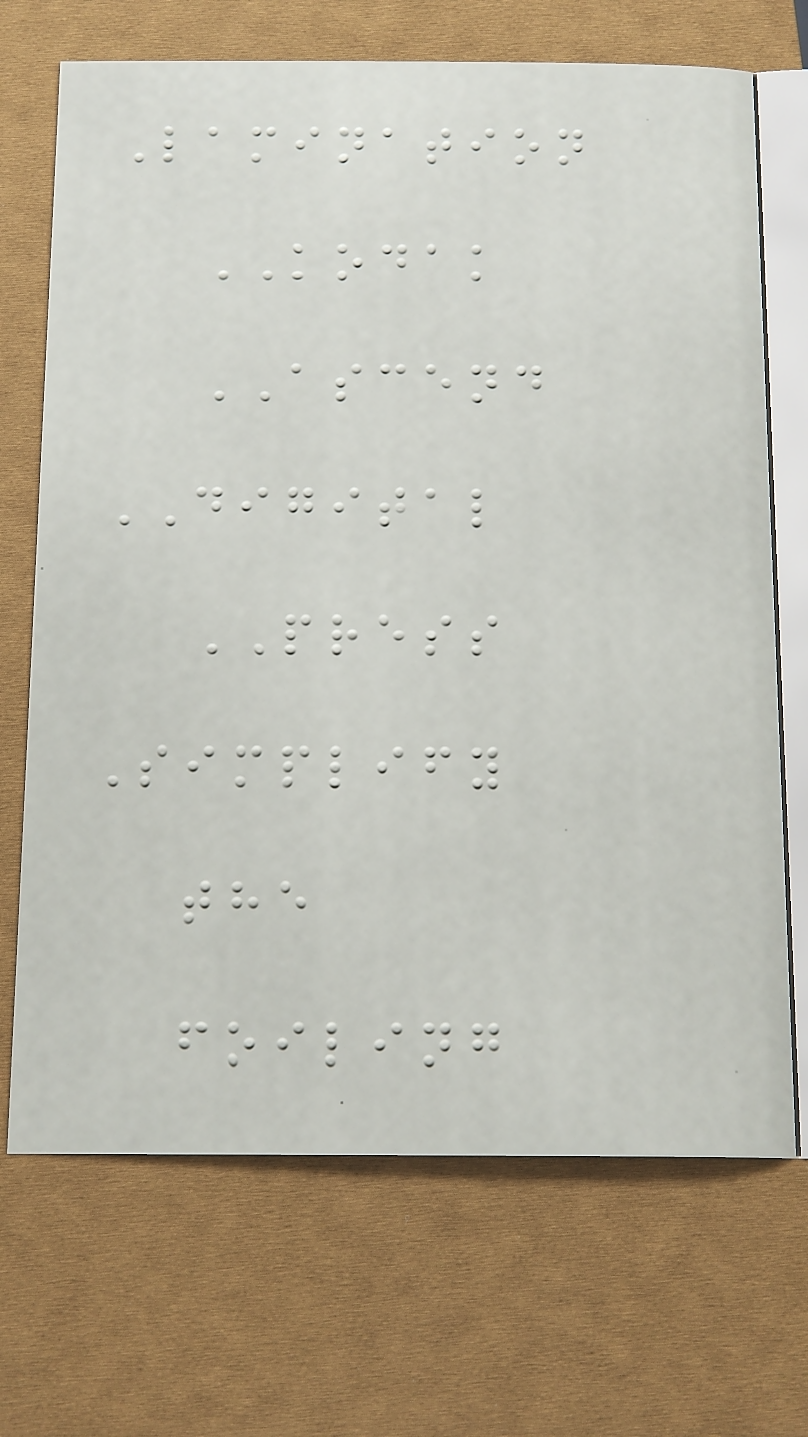Lamination
KODAK
ASCEND
DIGITAL
PRESS
Simplify
the
foiling
